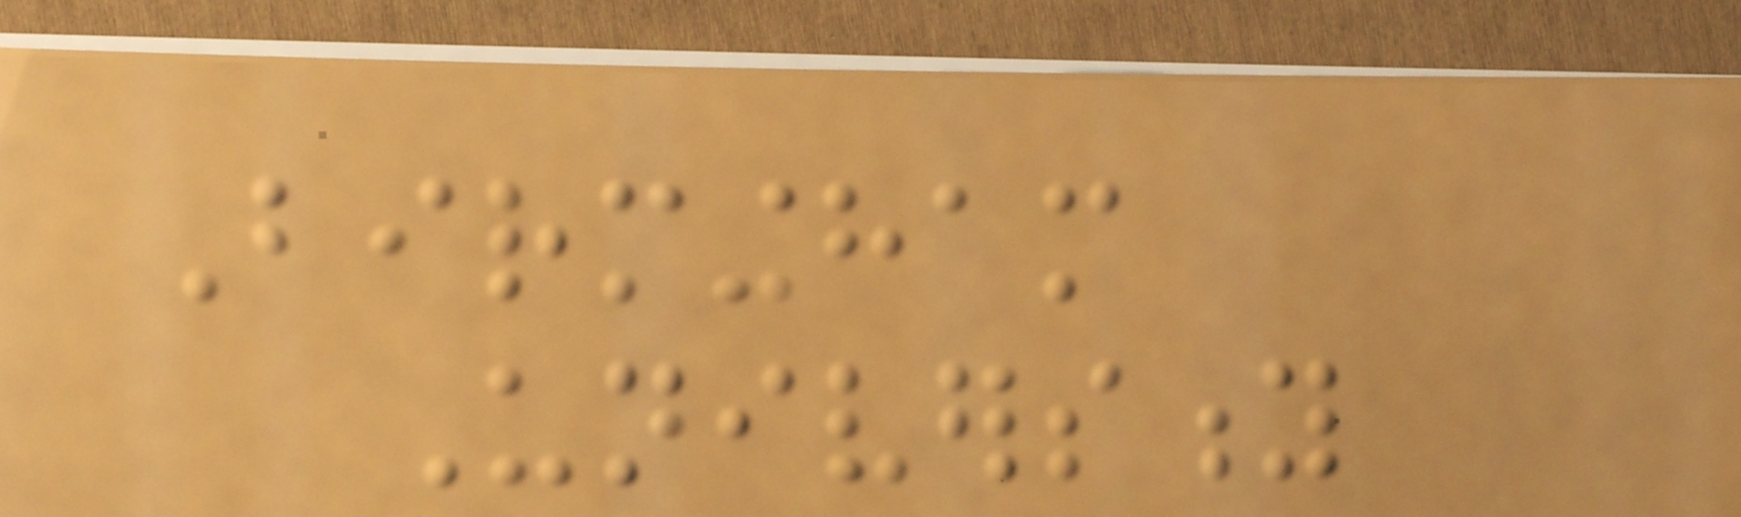Birmingham
University
